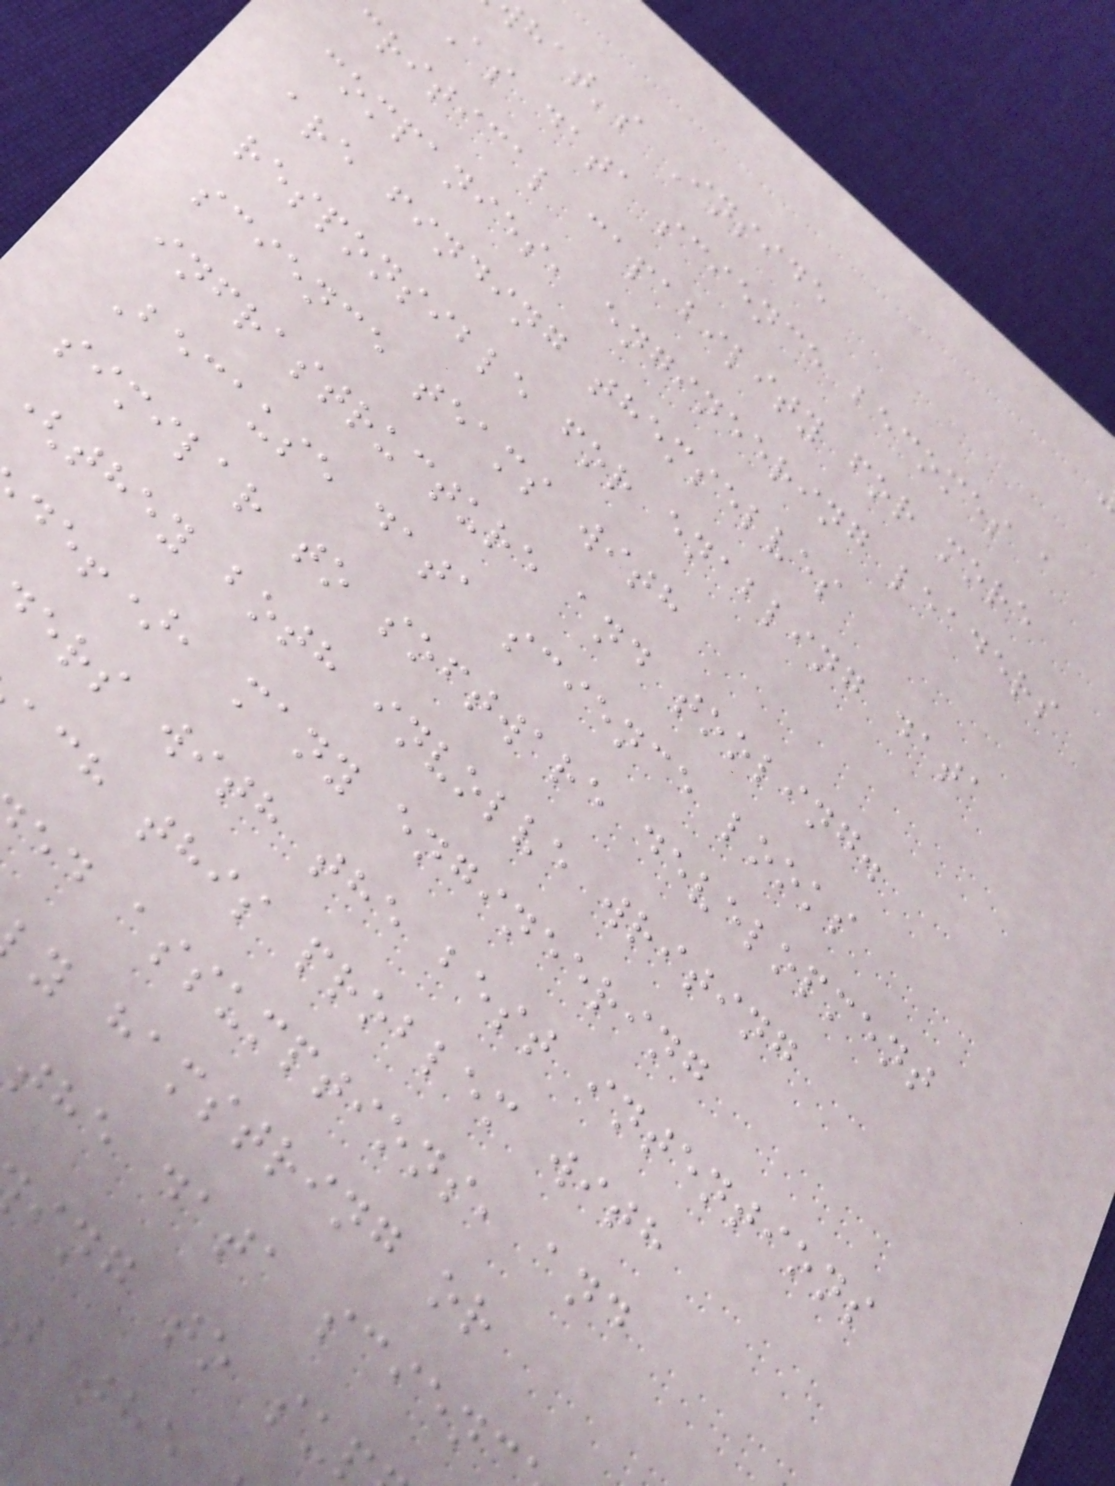hat's Inside
As data science becomes a
critical capability for more
companies, engineering leaders
are finding themselves
responsible for enabling data
science teams with
infrastructure and tooling.
Because data science looks
similar to software development
(they both involve writing
de!), many engineering
ers with the best intentions
ach this problem with
ed assumptions, and
y hamstring or
the data scienc
ing to su
